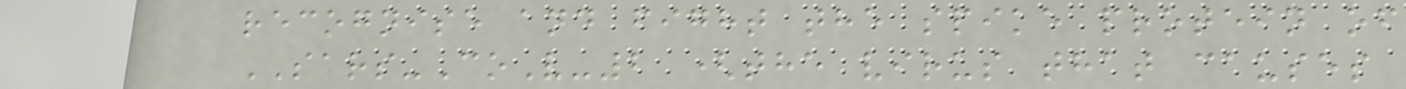recognise and fight the spike protein of
SARS-CoV-2 (the virus that causes
